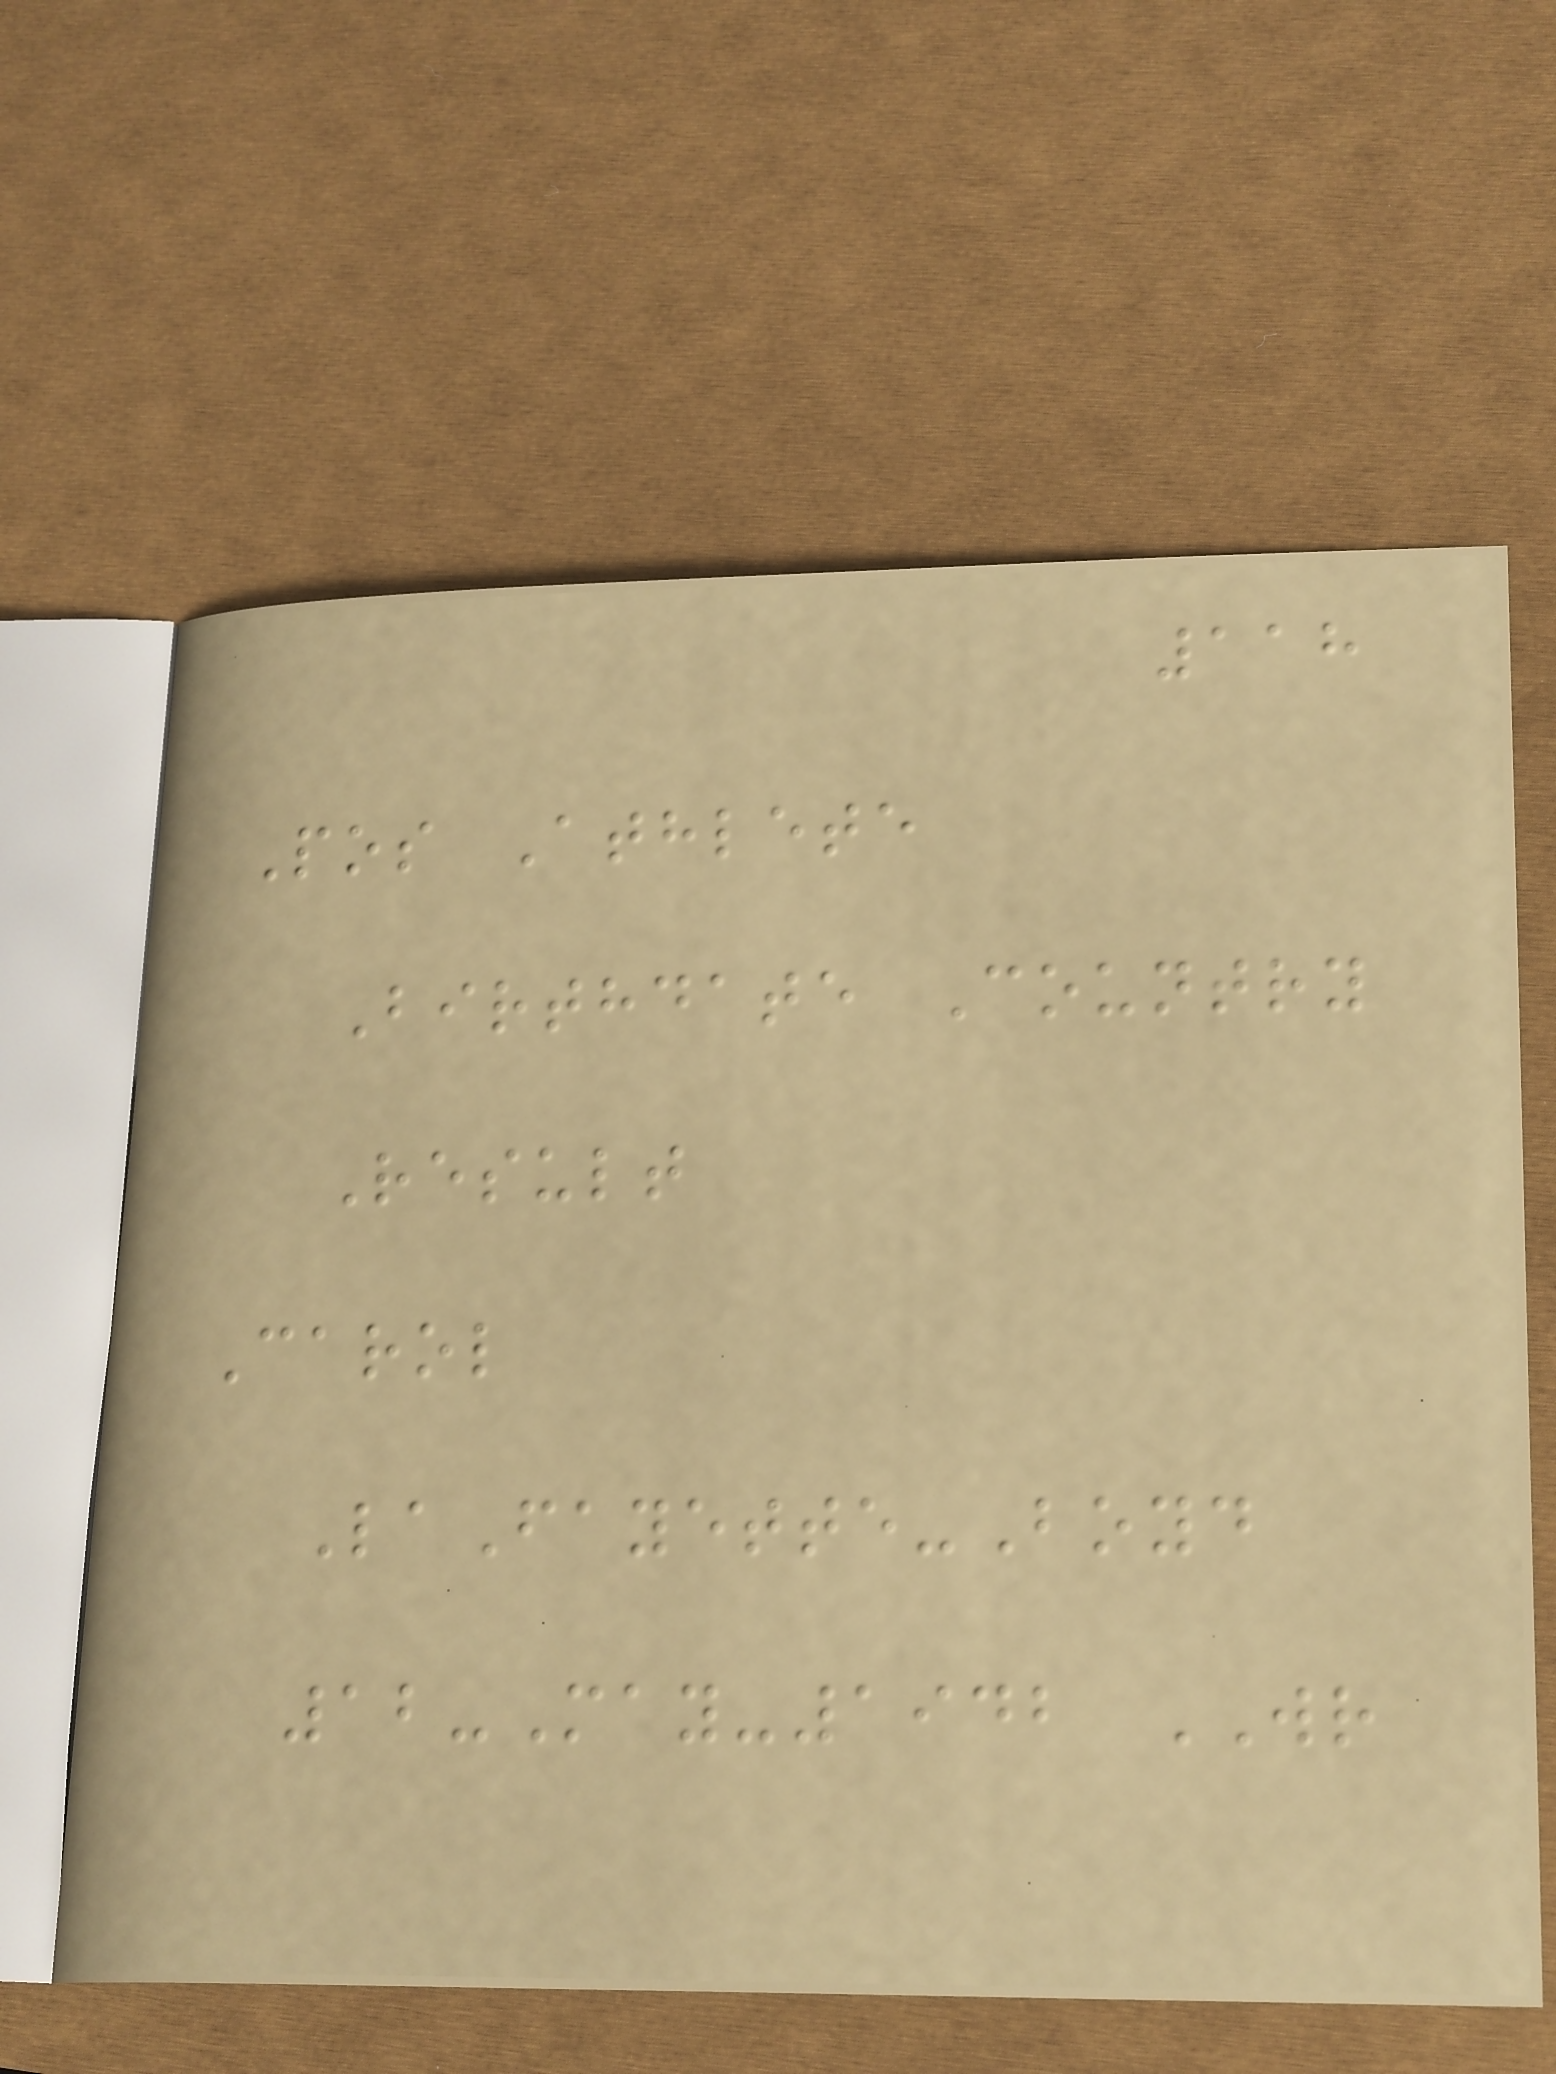118
Pos Athlete
Birthdate Country
Result
Carol
LaFayette-Boyd
12-May-1942 WR
